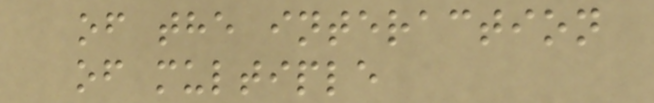of the interaction
of multiple
